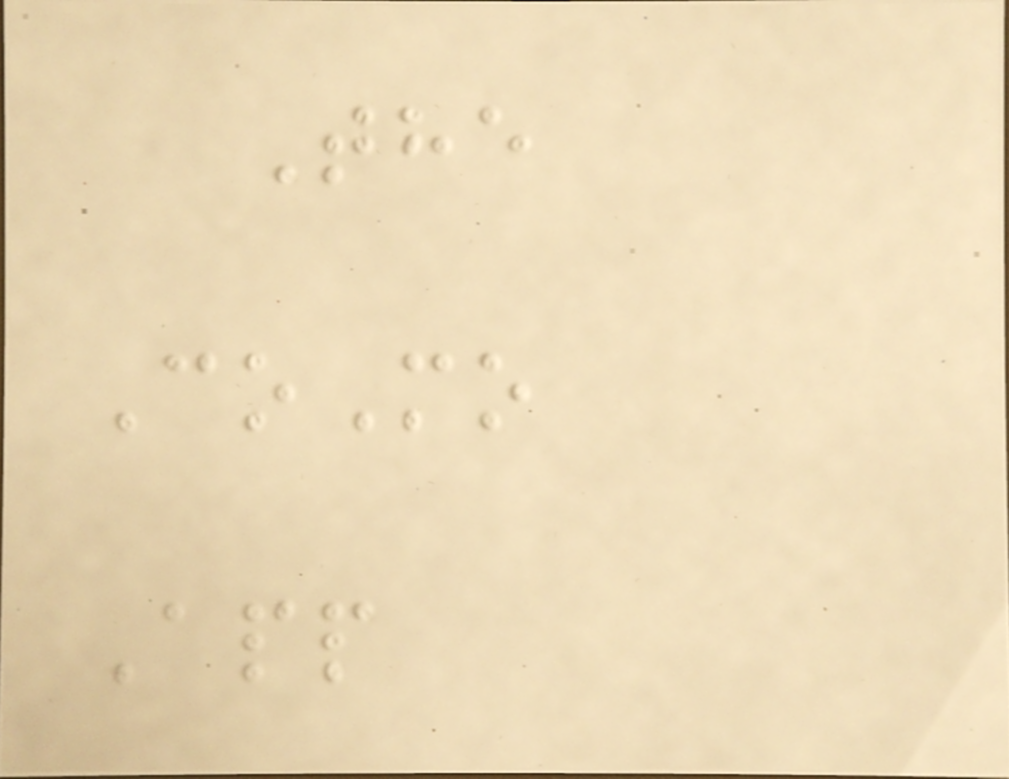The
CoMo
App
